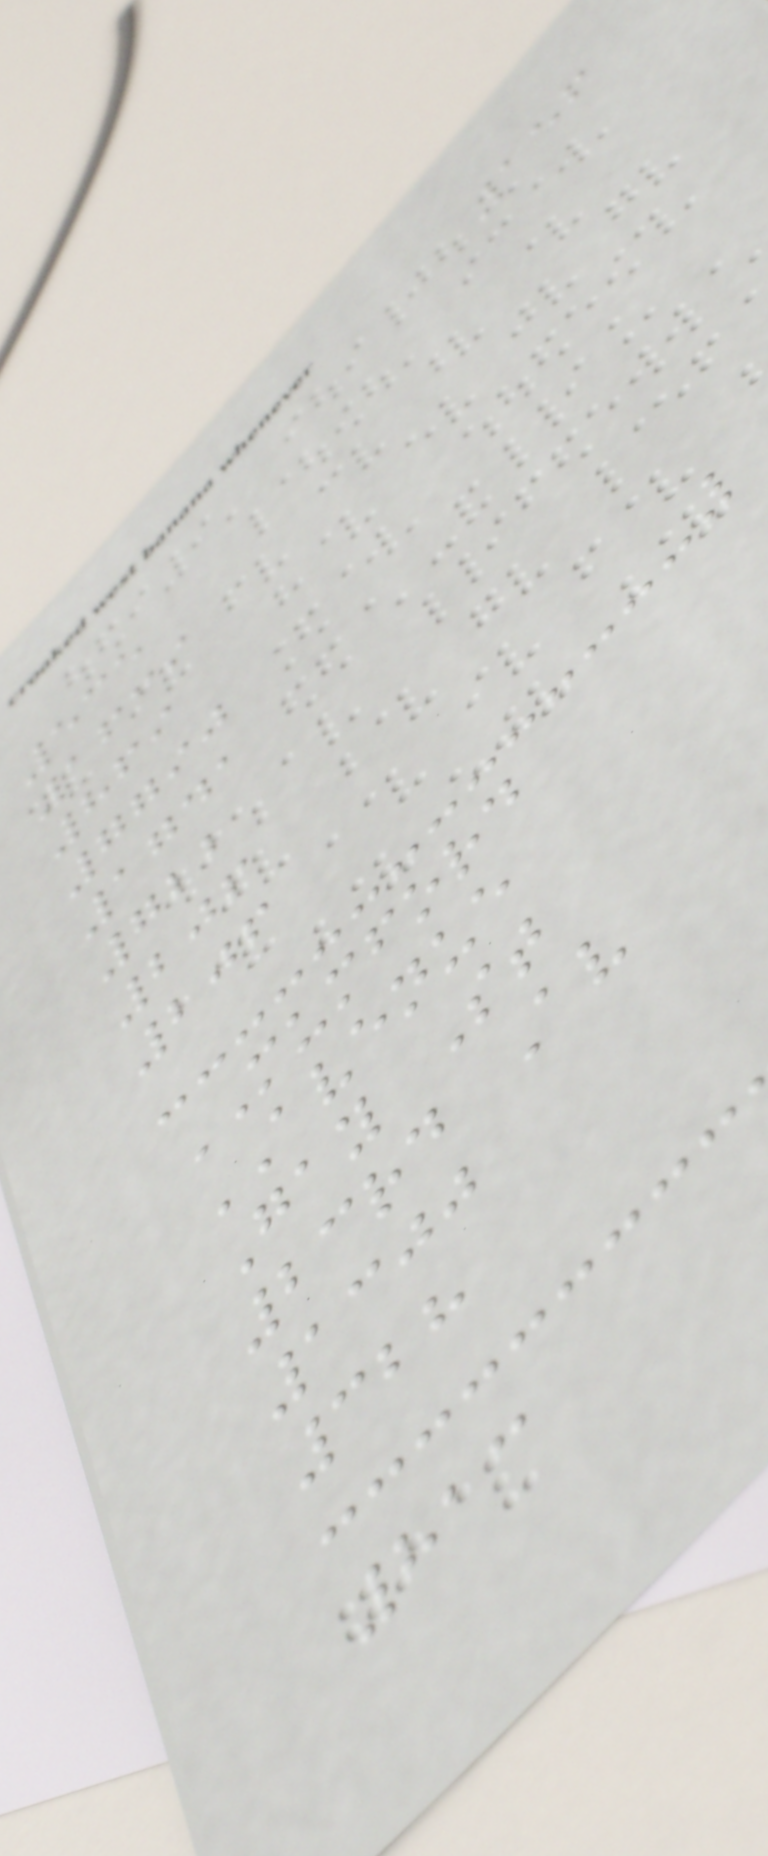156
535
1639
869
7790
1741
722
206
206
MUMFORD
AVENUE
Gay St
23rd Av
1300
328
813
